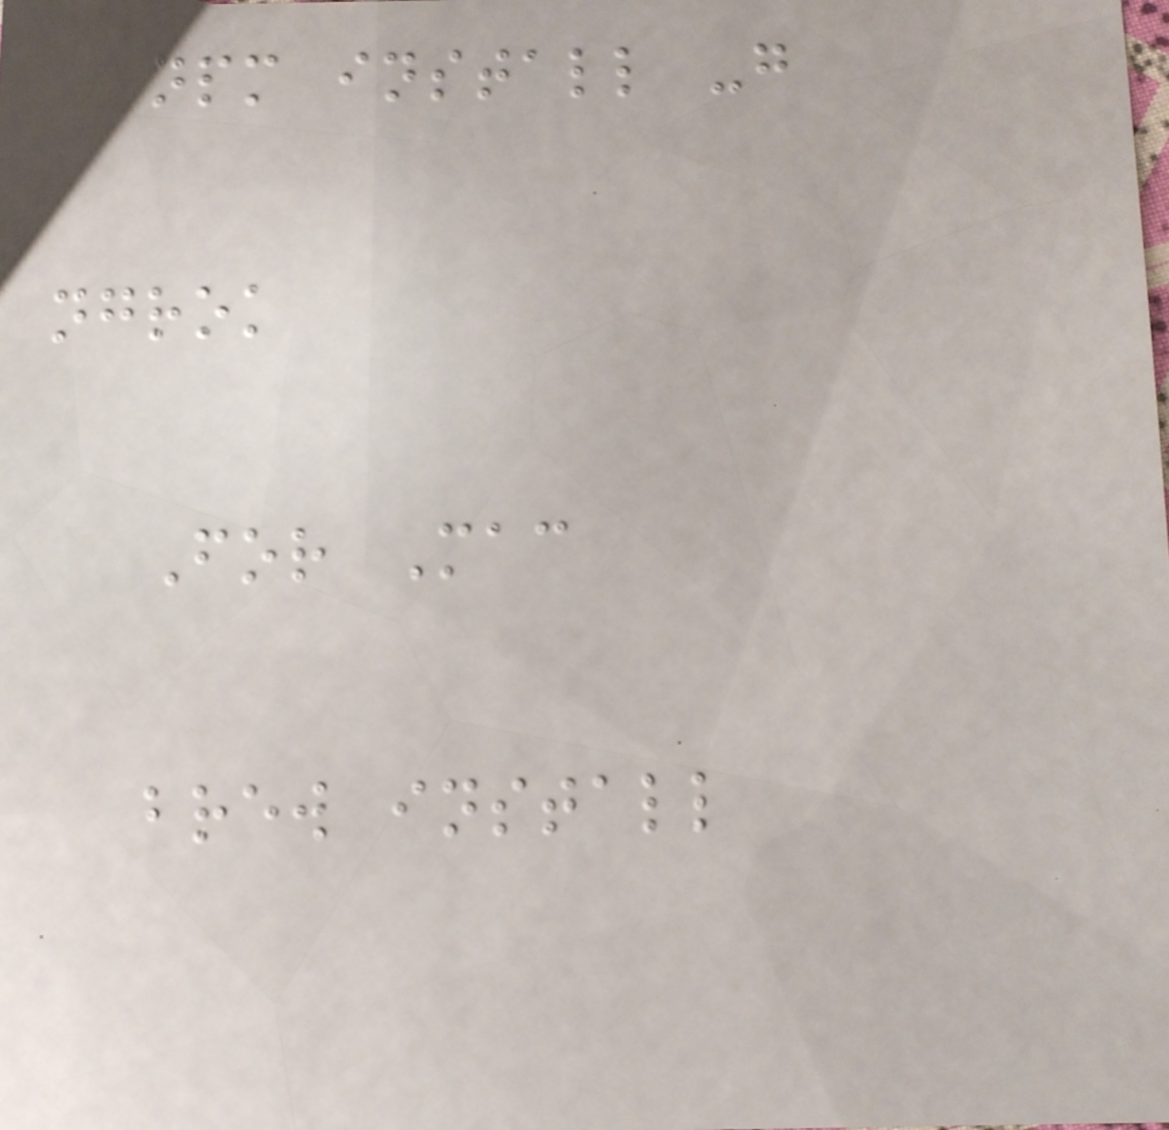npm install -g
ngrok
For Mac
brew install
